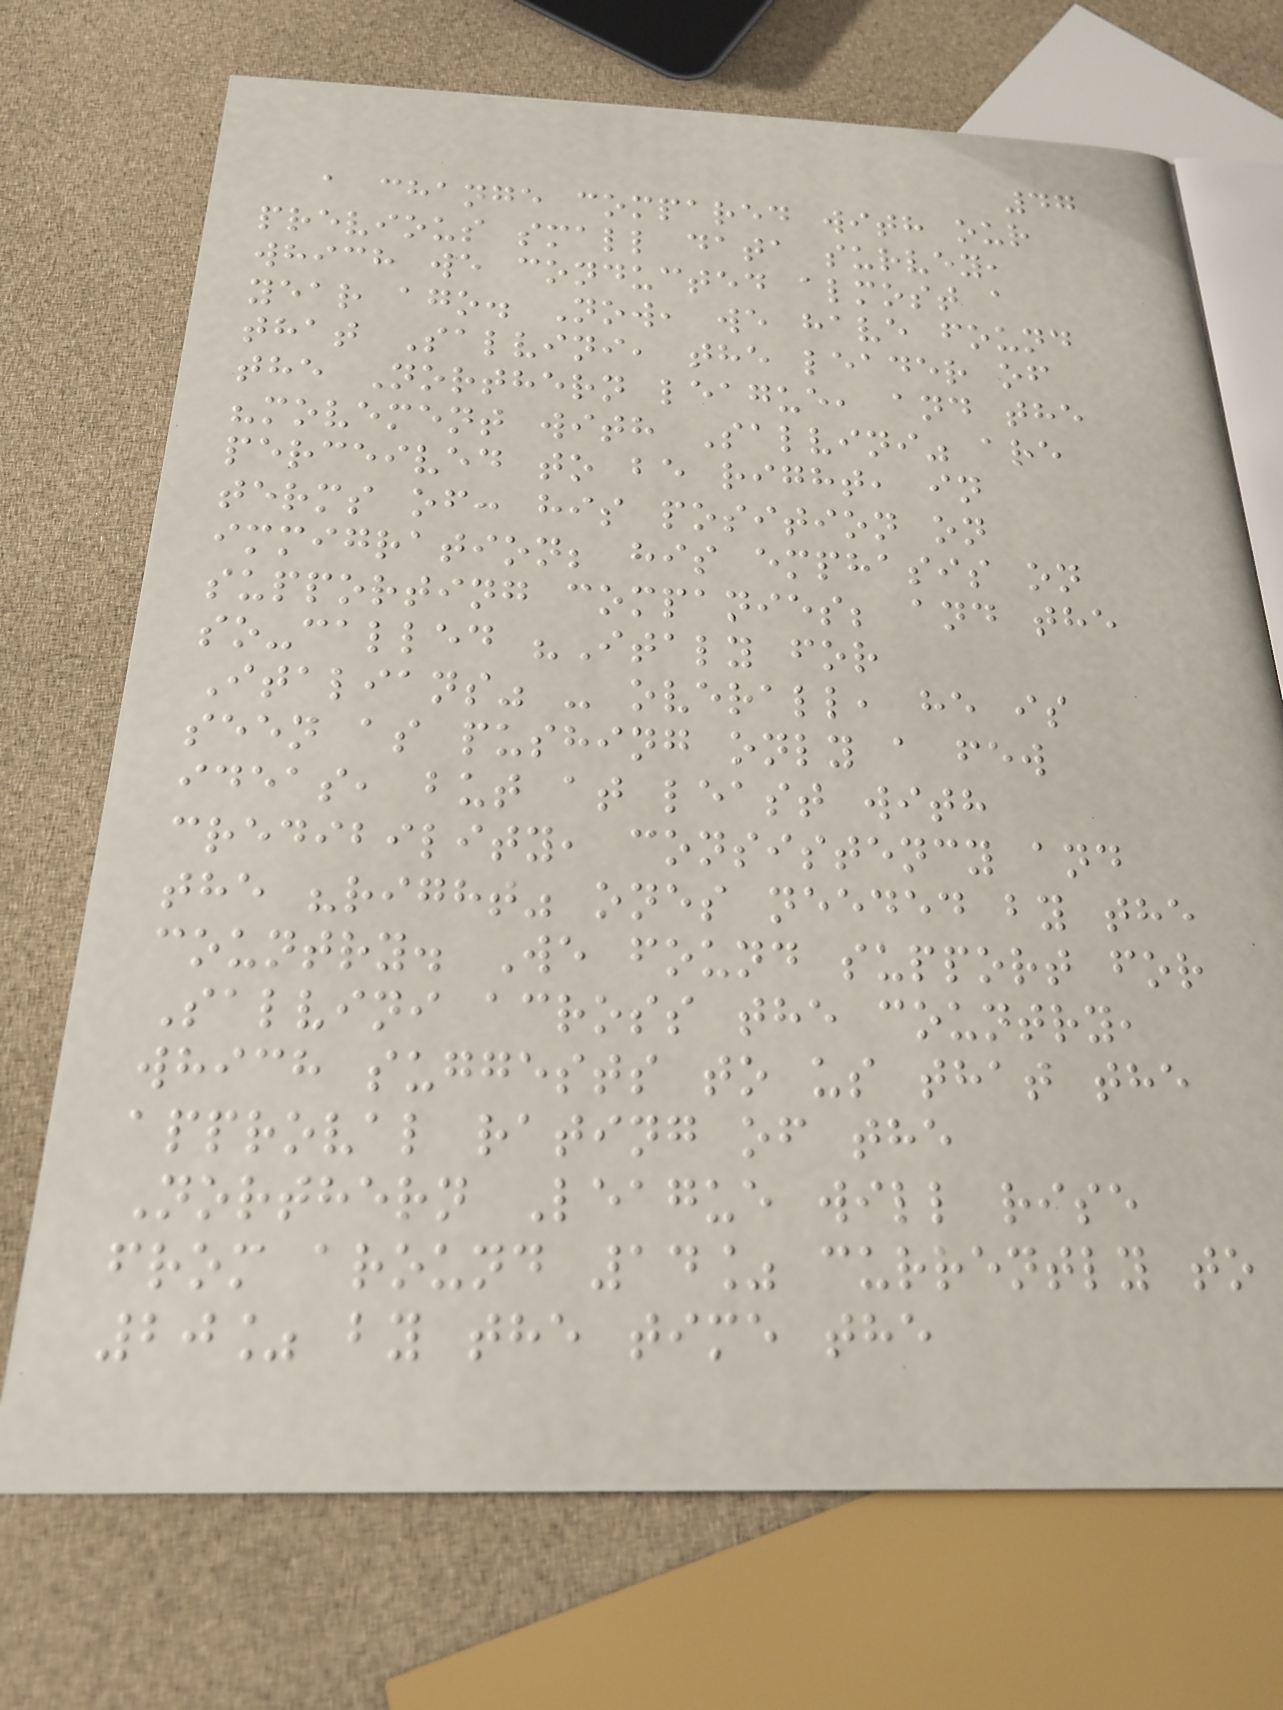47
a change compared with our
previous small data survey,
which we conducted almost a
year ago. Now, we have found
that Salvini, the leader of
the Northern league, and the
"movement with Salvini" are
perceived to be right, in
terms of: his position on
immigration; his emphasis on
supporting companies; and the
so-called "Italy for
Italians" - overall, he is
seen as pushing only a few
ideas, but at least with
credibility, consistency and
the "right" ones needed by the
country. We found support for
Salvini across the country,
which suggests to us that the
approval rating of the
Northern League will rise
from around 14% currently to
20% by the time the
